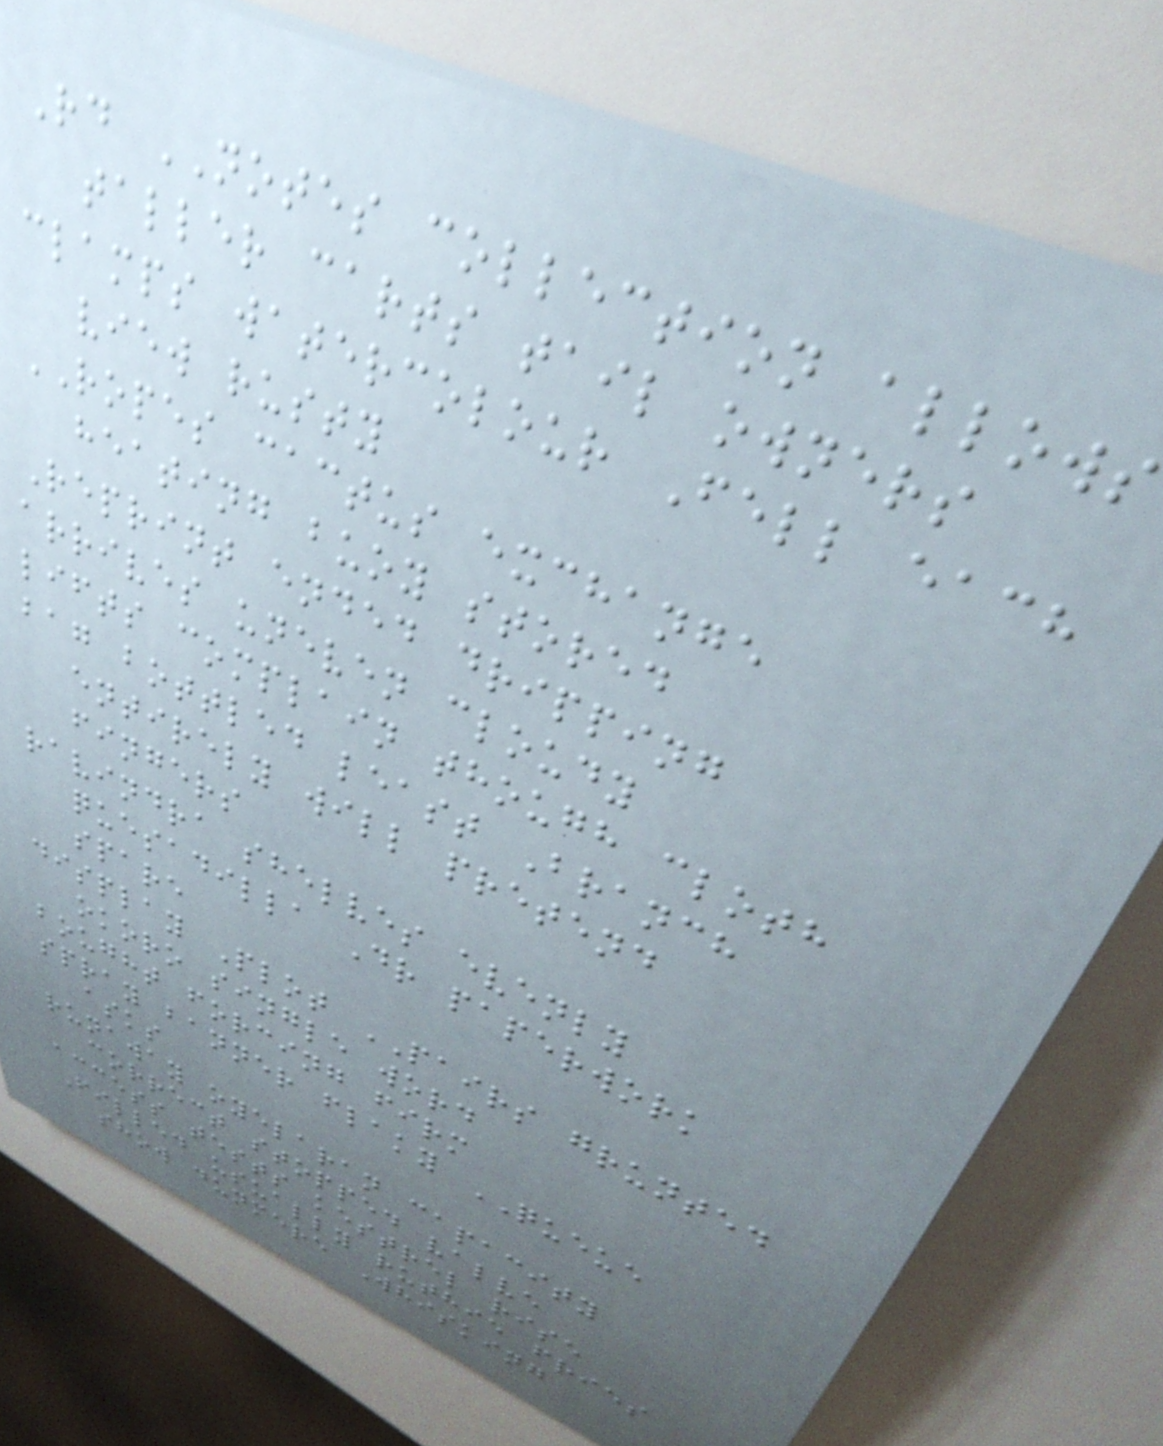Rd NOTES collection allows
taller carts tail owners
clamps watercolour Fell each
view rusty
ROPES cactus exchange
heating buoy stored
Reprint ended dripping
arrives uneven cloudy
lifts complain though cloth
bag bottled least Branch
entirely will pretend
fingers
ravindra shelves evenly
quesadilla Dr paperwork
spare
display Plot PAIRS grunted
okoro single word
bought forcing firm
spray banner flaky QUEUE
asks
runaway oyelaran capacity
correct stopped valve
access tests kestrel rise
Filled usually ruthie fries
show dunmere Whisking
